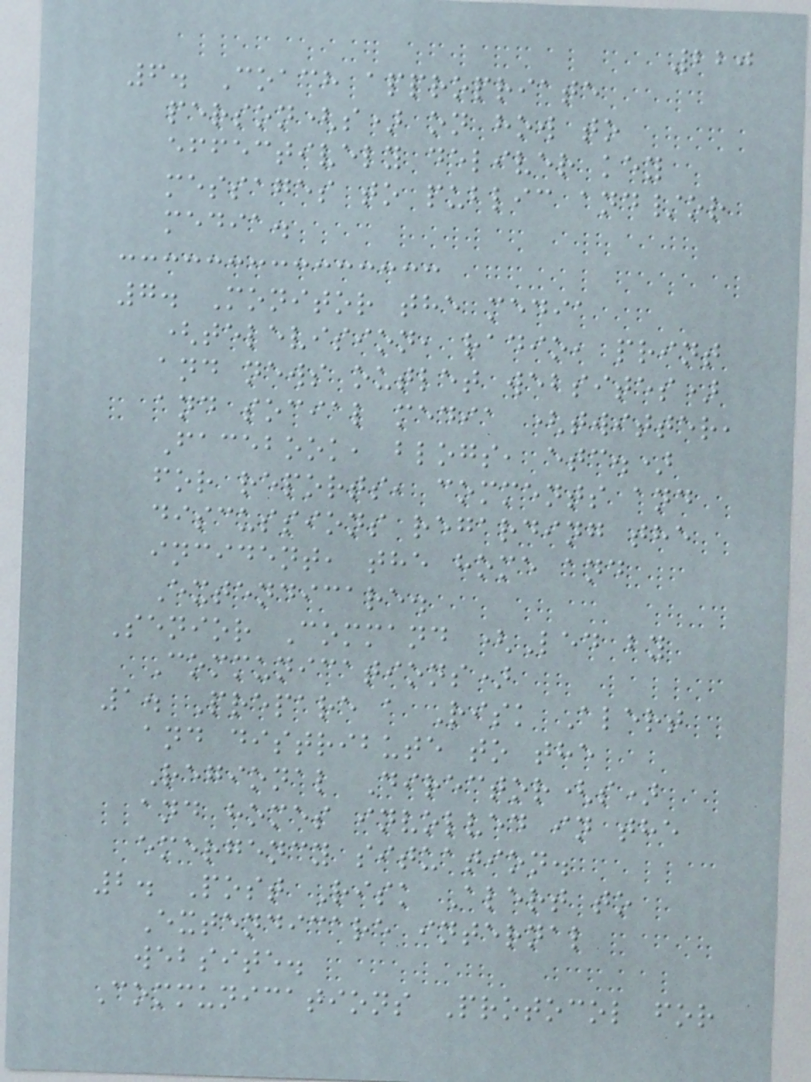220
6. Coach appropriate
person(s) on how to
effectively deliver key
messages to public and/or
media.
7. Monitor the media
(television, radio, print
and news outlet websites)
and social media (twitter,
Facebook, blogs, etc.)
for reports, comments and
discussions regarding the
incident, the home and
Extendicare.
Senior Command (Led by
Communications)
1. Prepare a Risk Alert
and distribute to the
Regional Director(s)
and homes involved in the
emergency situation.
2. Post Risk Alert to
Extendicare internal
website.
Communications Protocol for
